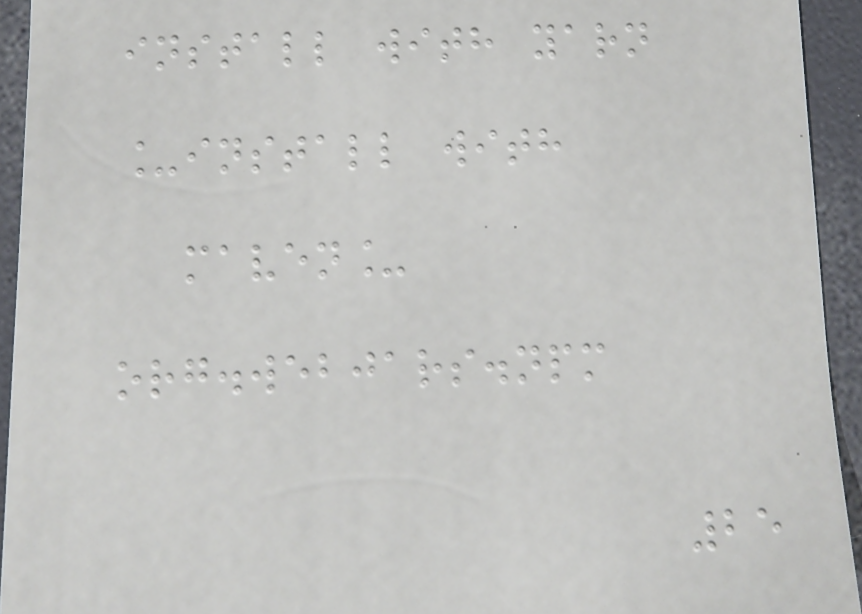install with yarn
_install with
maven_
org.webjars.npm
25
